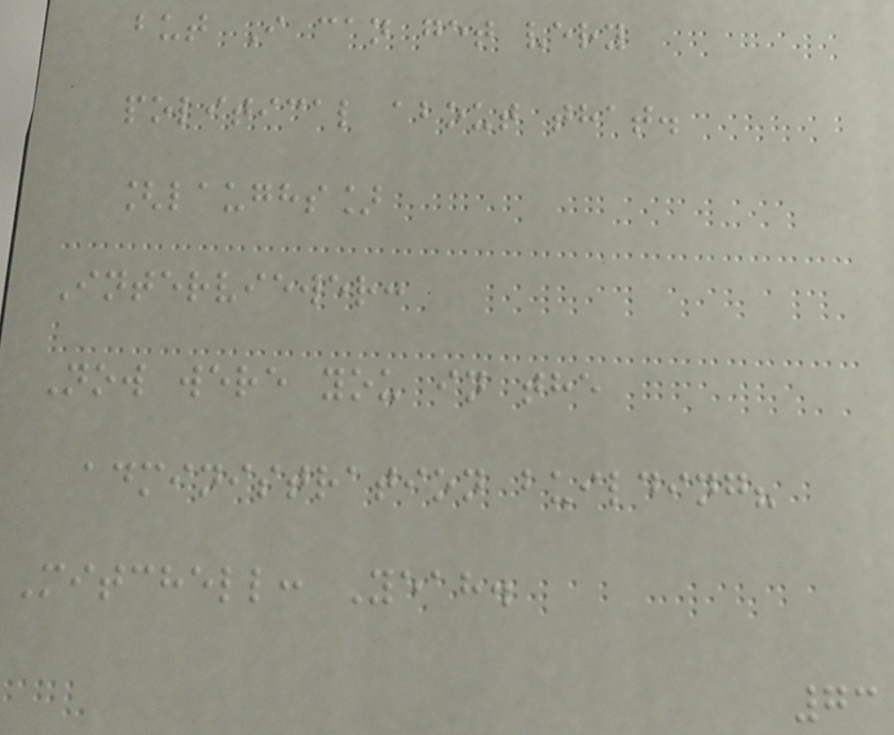but I can get very
political about that.
[laughs]
Interviewer:
Now were you in the
administration building?
Mitchell: Yeah.
73
